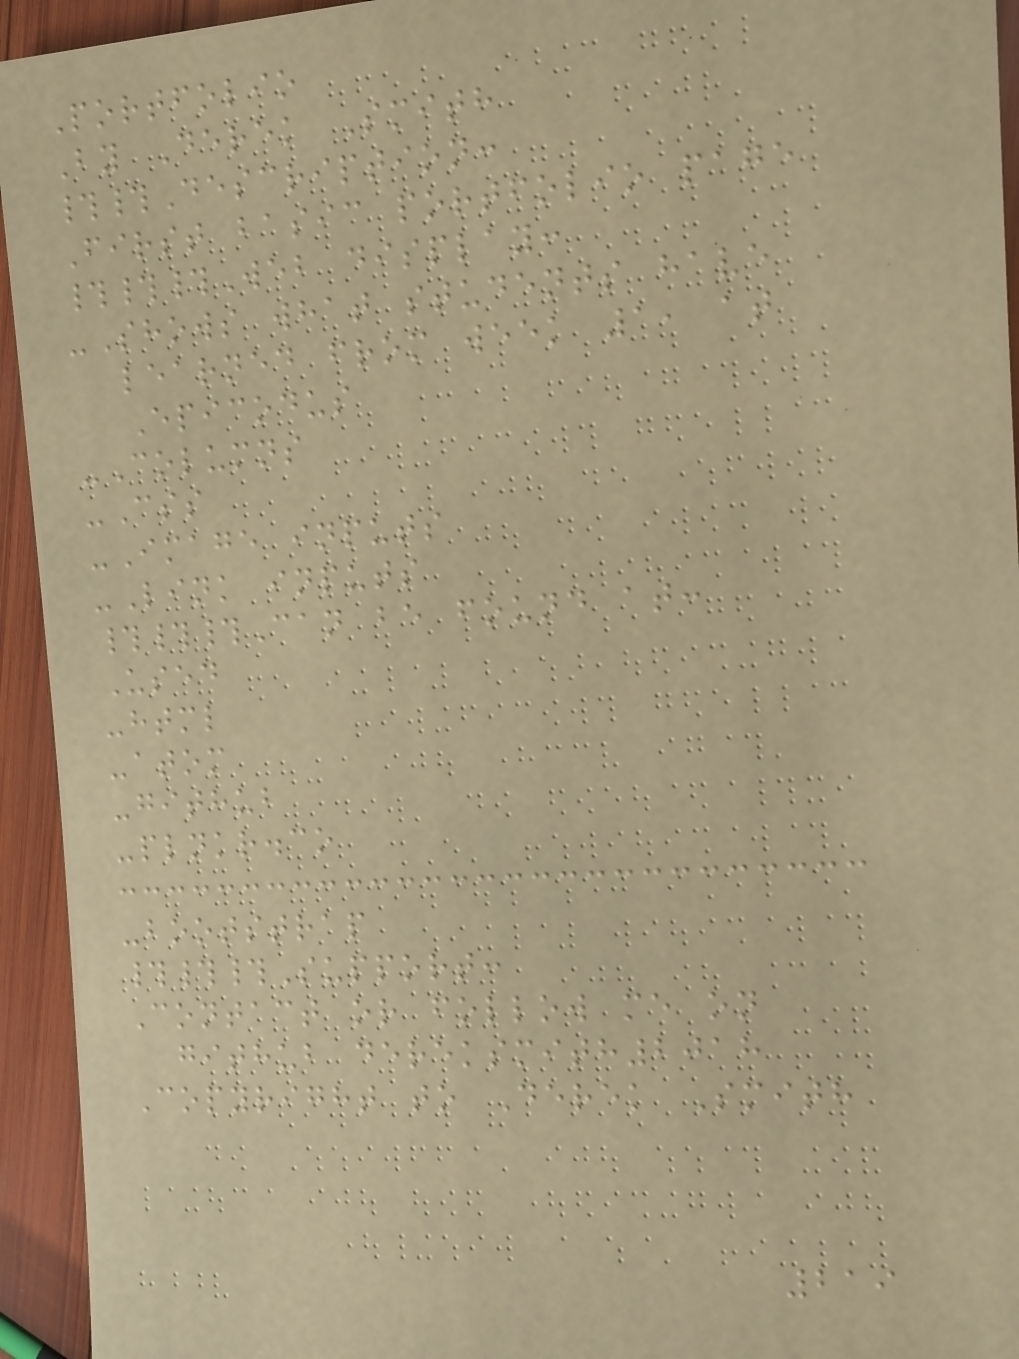Portfolio
By Derek Smith
##Description:
First basic portfolio page
###Web display:
-Shows what students have
learned from week 1, at
Epicodus
-Columns
-Css
-Image inputs
-Link inputs
###Can be found at:
Used
-html
-atom
-github
-plnkr.co
-bootstrap
###Support:
Contact or follow me on
github dereksmith2018
Copyright to Derek Smith
219
